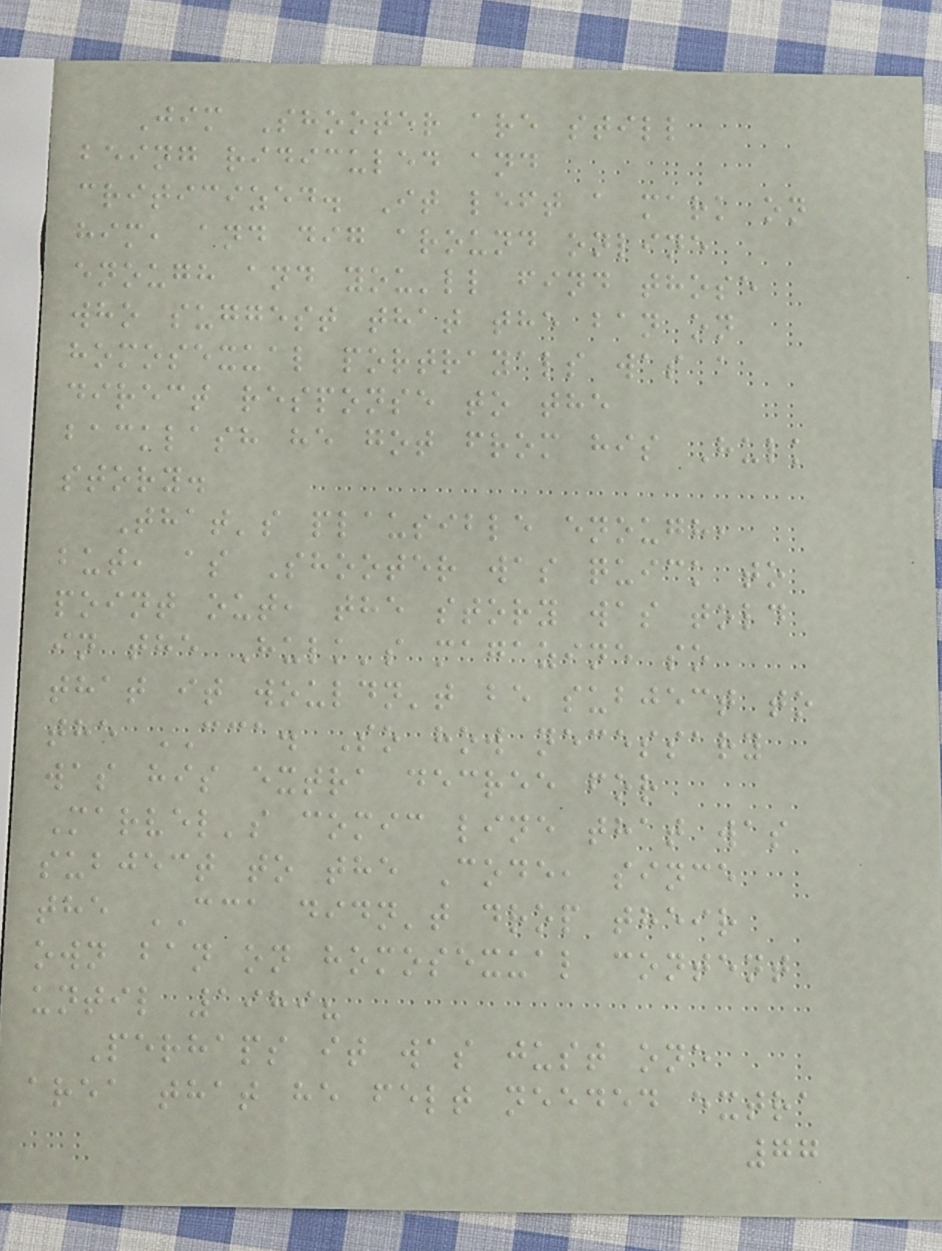Jim Shooter are still
being ridiculed and
criticized. It left a mark on
him, and dig around online
enough and you'll find those
who suggest that the ban on
homosexual portrayals was a
direct response to the
backlash he got from his Hulk
story.
That's plausible enough,
but, as Shooter was quick to
point out, the story was told
in the Hulk's magazine so
that it wouldn't be subject to
the CCA. So how necessary
was his extra decree for
Marvel's comic line that was
subject to the Code, since
the CCA didn't drop their
own ban on homosexual content
until 1989?
Perhaps it was just one
area that he felt needed extra
77
